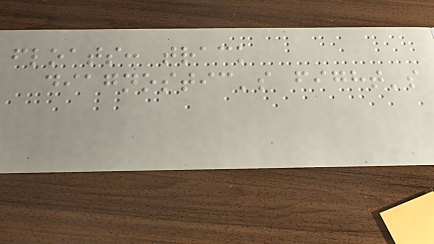floats: track
diagnostic's fight's
